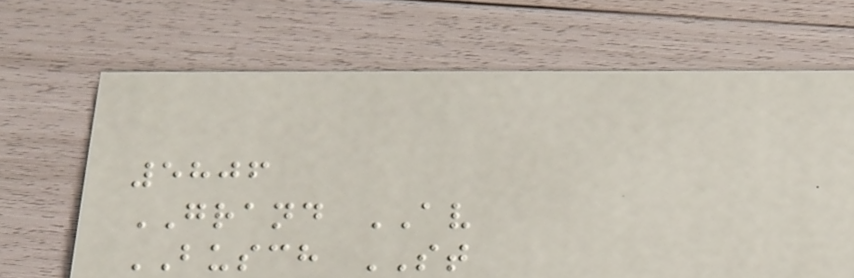5806
GRAND AV
BUSCH ST
